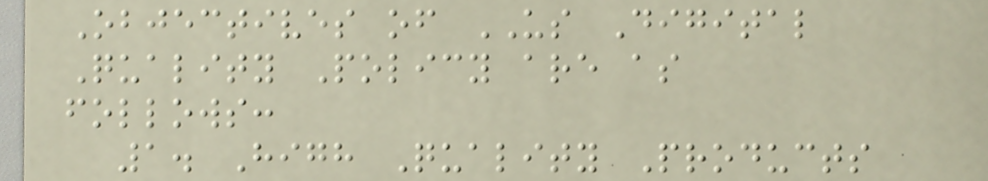Objectives of US Digital
Quality Policy are as
follows:
1. High Quality Products
